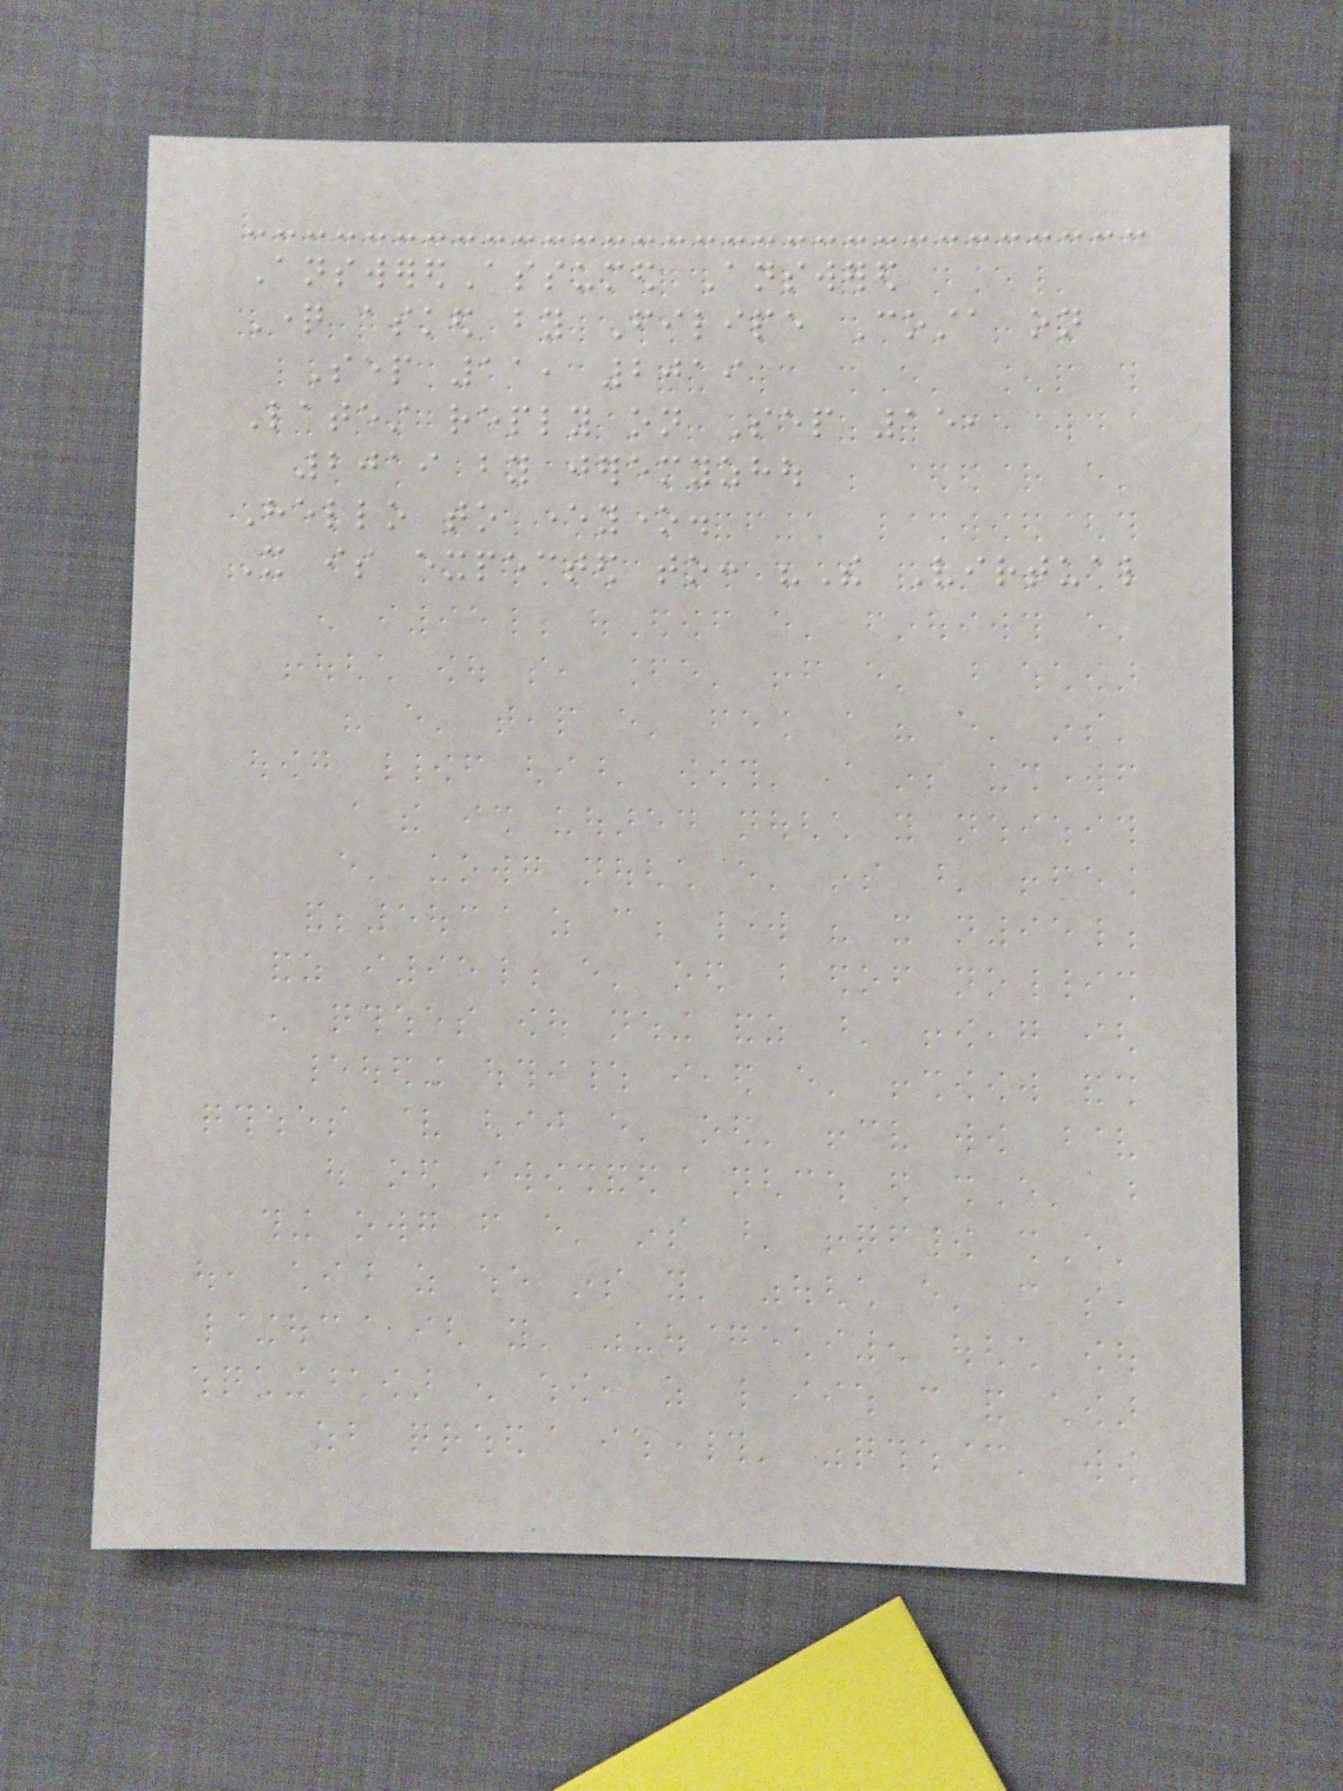AnsweredAssumed Answered
Question asked by Filipe Costa on
Sep 11, 2019
Latest reply on Sep 15,
2019 by jeremyzhou
Hello to everyone.
It is expected to: "The Virtual
